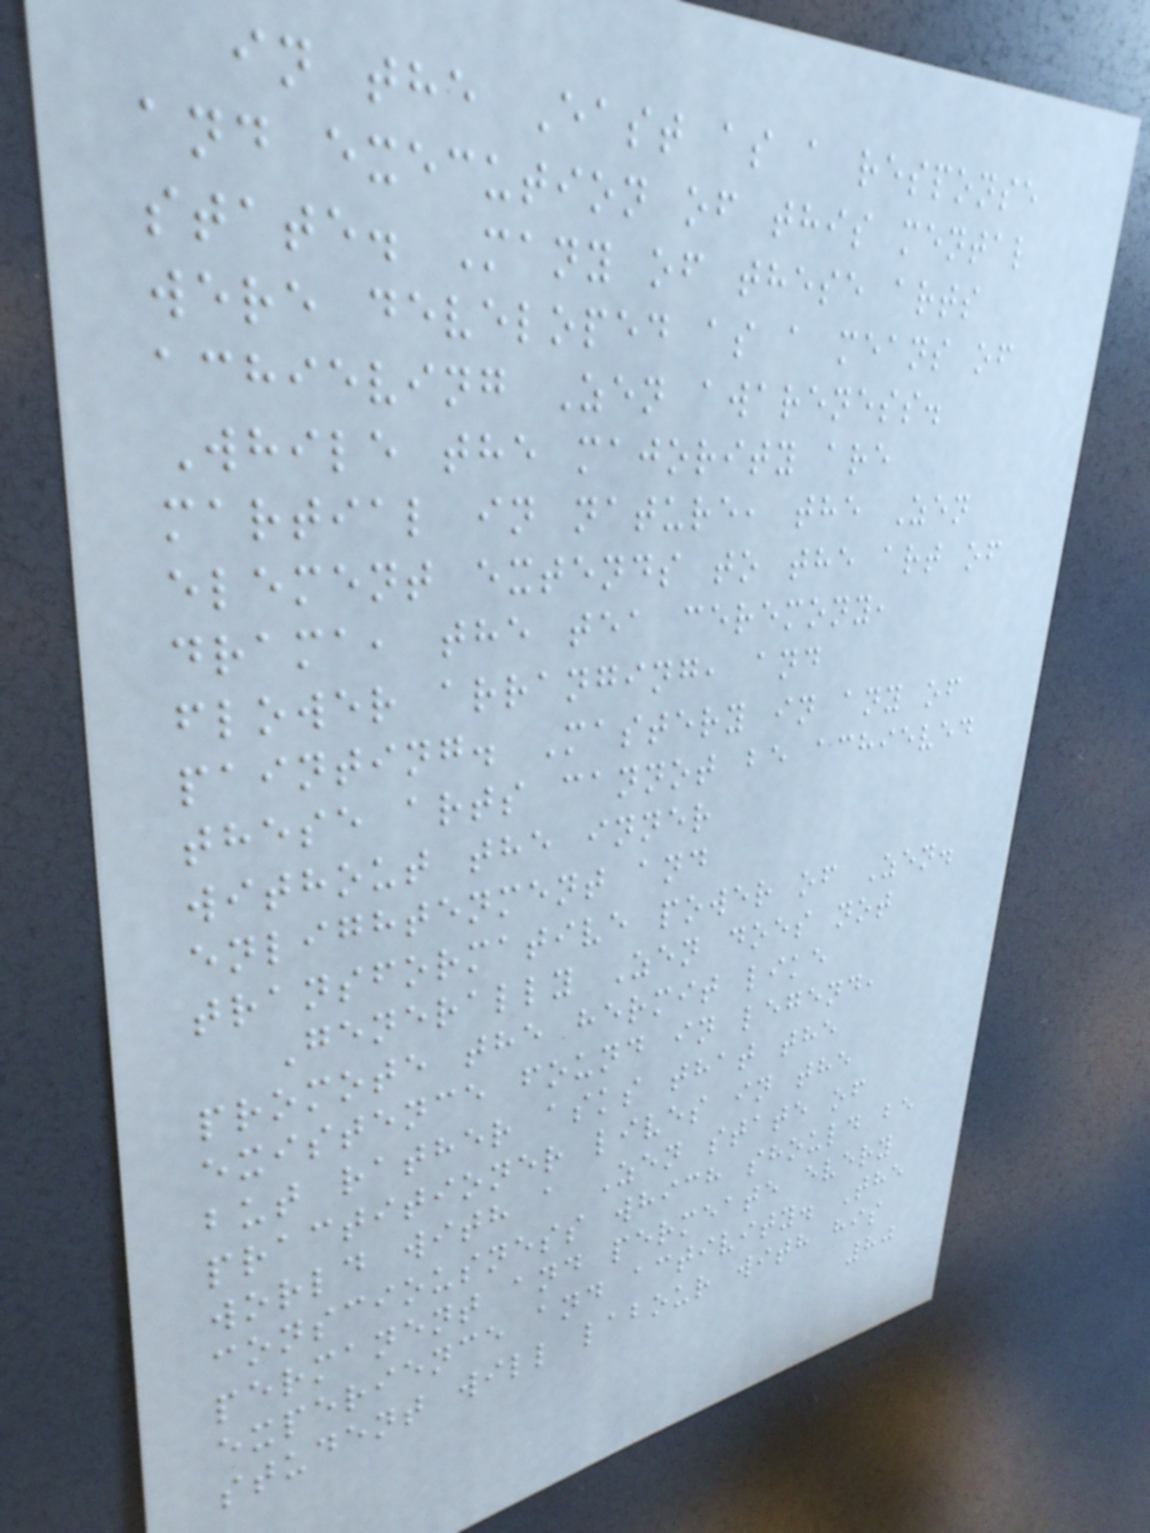in the East as a response
and execution of this mental
state. Many of these arts
were developed as a means of
achieving Zen awareness.
While the majority are
martial in nature, the Zen
element extends to the art of
drama, the tea ceremony,
flower arranging, and
painting. Mastery in any of
these arts cannot be achieved
without the inner
enlightenment and
transformative power of Zen.
Generally Zen does not
promote the hermit like
existence found in legend,
but rather asks that the
practitioner lives in the
world with a Zen state of
consciousness which should be
permanent and permeate every
experience and activity. The
student will labour with his
80
